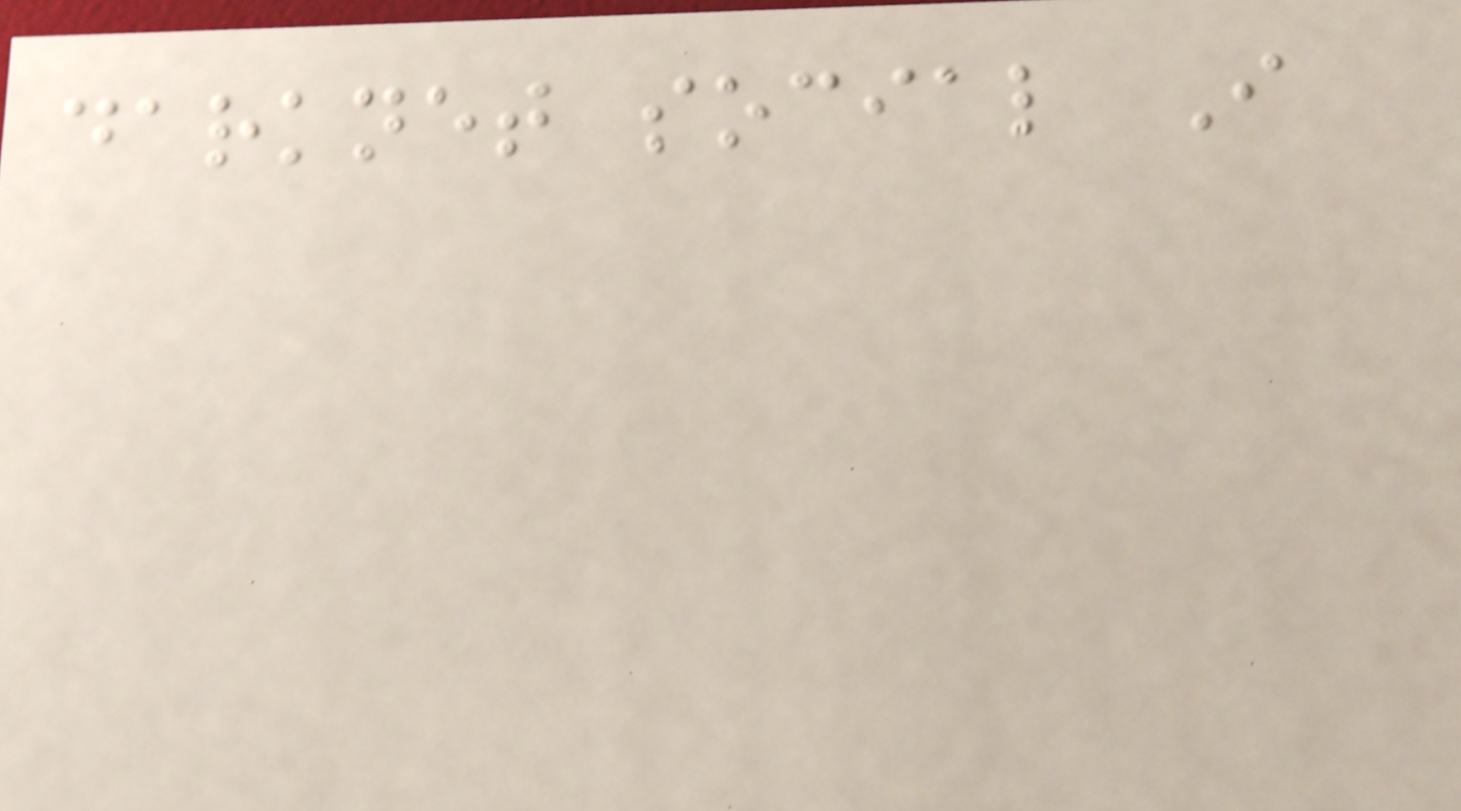darknet social I
